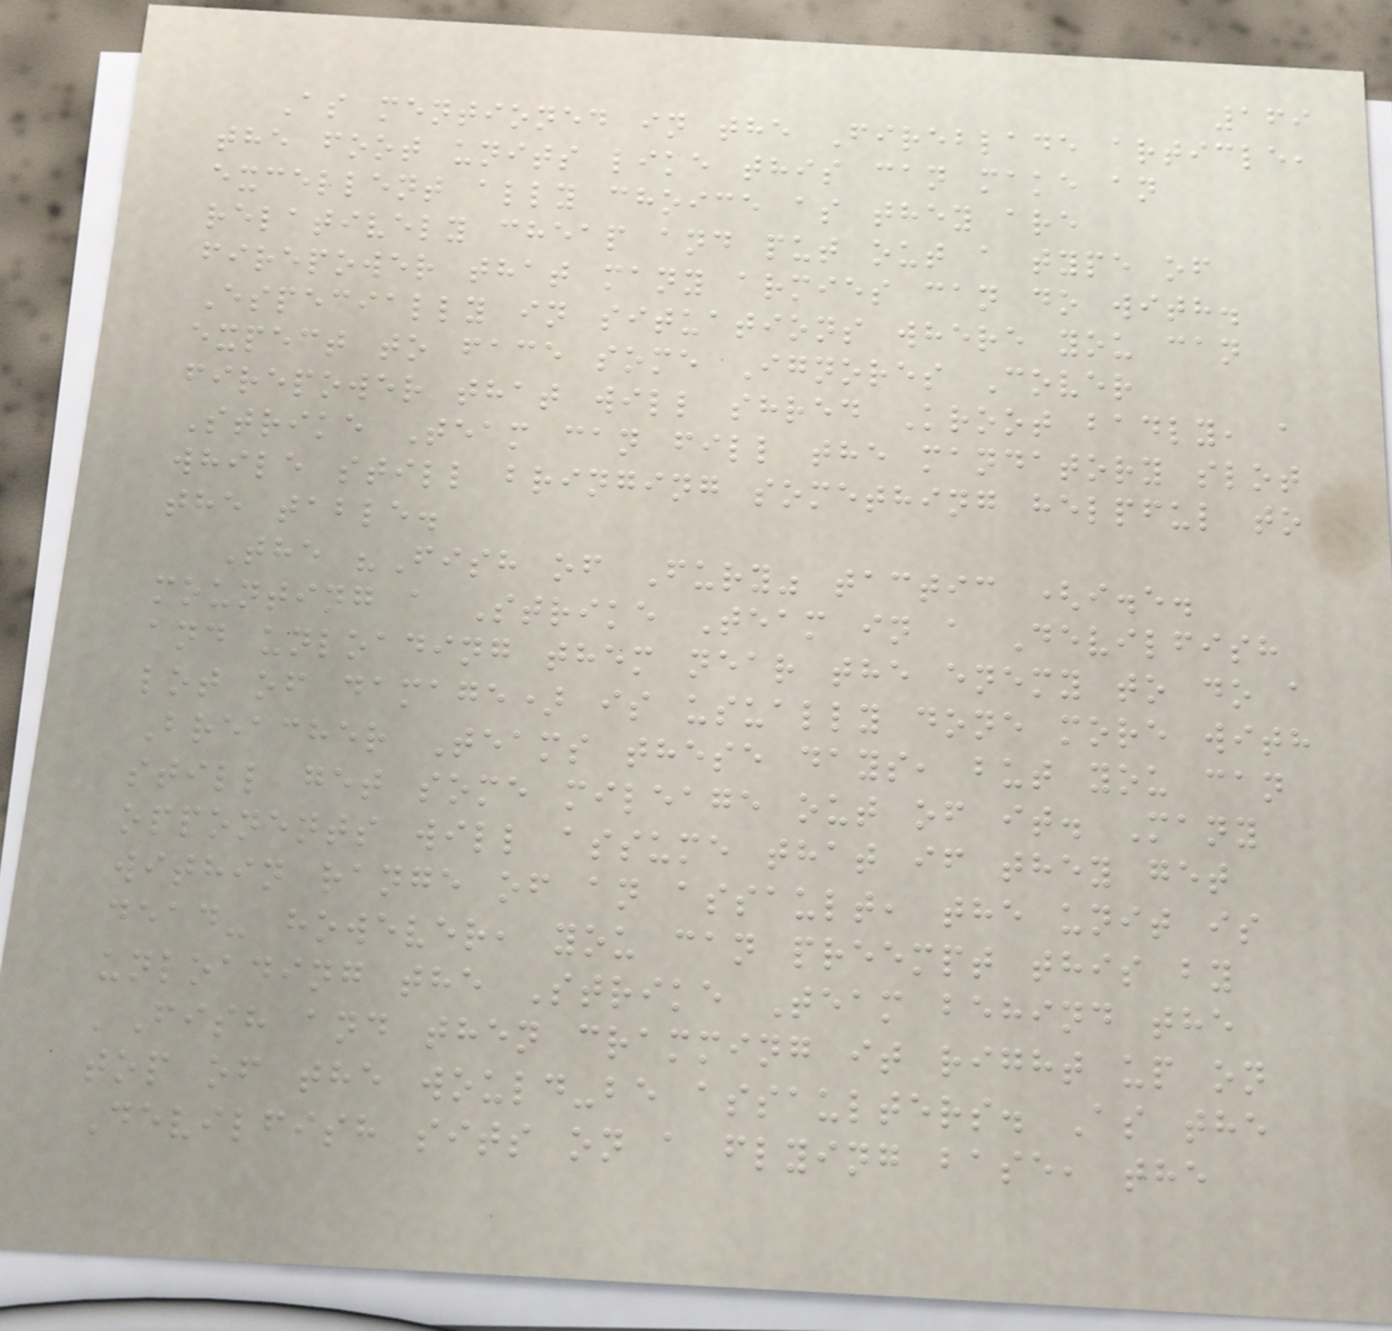169
As mentioned in the Fireblade article,
the foot units like this can make an
excellent ally choice as they are
relatively cheap and put out a type of
firepower that many armies can do with.
Especially in situations where you can
expect to face some Ignores Cover
firepower that will shred Kroot badly, a
Strike Team can fill the mandatory slot
while still bringing something helpful to
the table.
The "Fish of Fury" tactic (i.e.
mounting a Strike Team in a Devilfish
and unloading them near the enemy to do a
lot of damage) is usually done more with
Breacher Teams these days, but you can
still get some mileage out of it. Many
opponents will assume that if they get
within range of an assault, the unit is
dead- however, you can preempt this by
unloading the Strike Team behind the
'Fish and then cramming it right up on
top of the would-be assaulters. As the
Devilfish sits on a flying base, the
